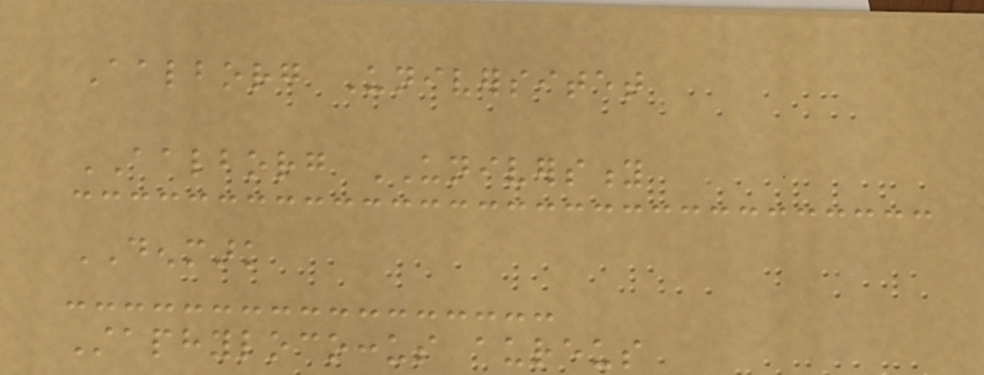Aalborg Universitet
AALBORG UNIVERSITY
DENMARK
Staphylococcus aureus
